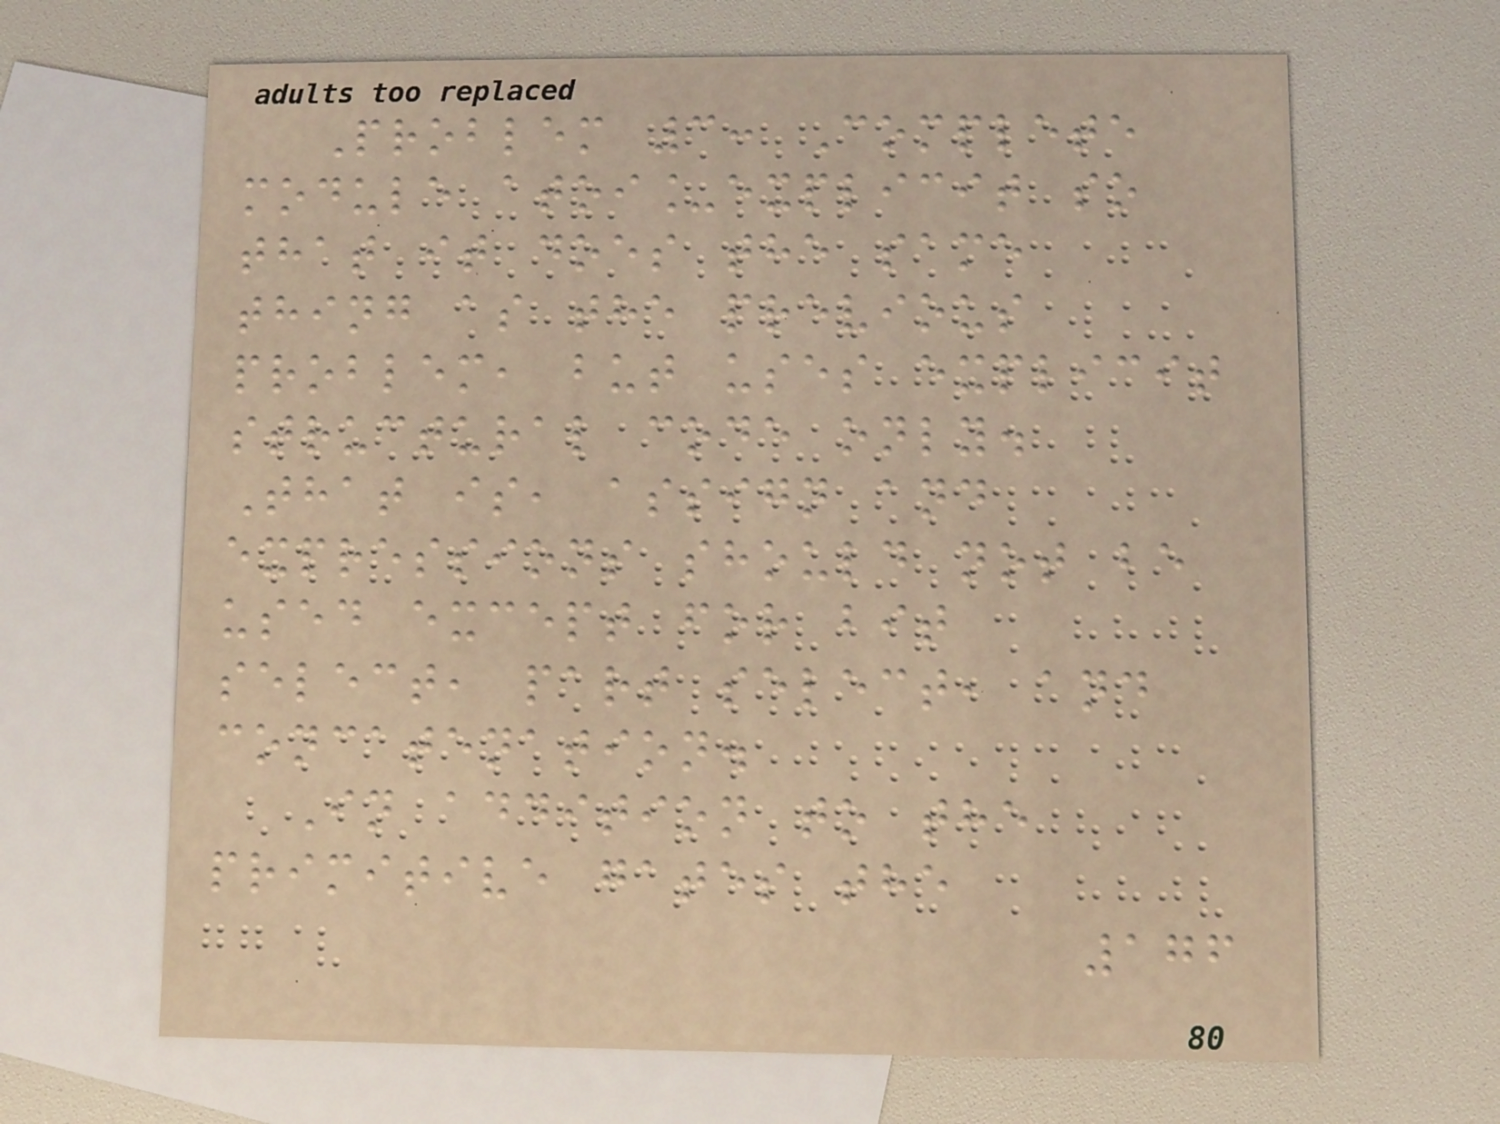Problem 3: Complete
module atoi_explicit so
that it does the same
thing as the previous
problem, but uses explicit
structural code only.
That is, assign and
expressions should not be
used except for bit
select, part select, and
concatenation.
In addition to the
primitive gates the
176
